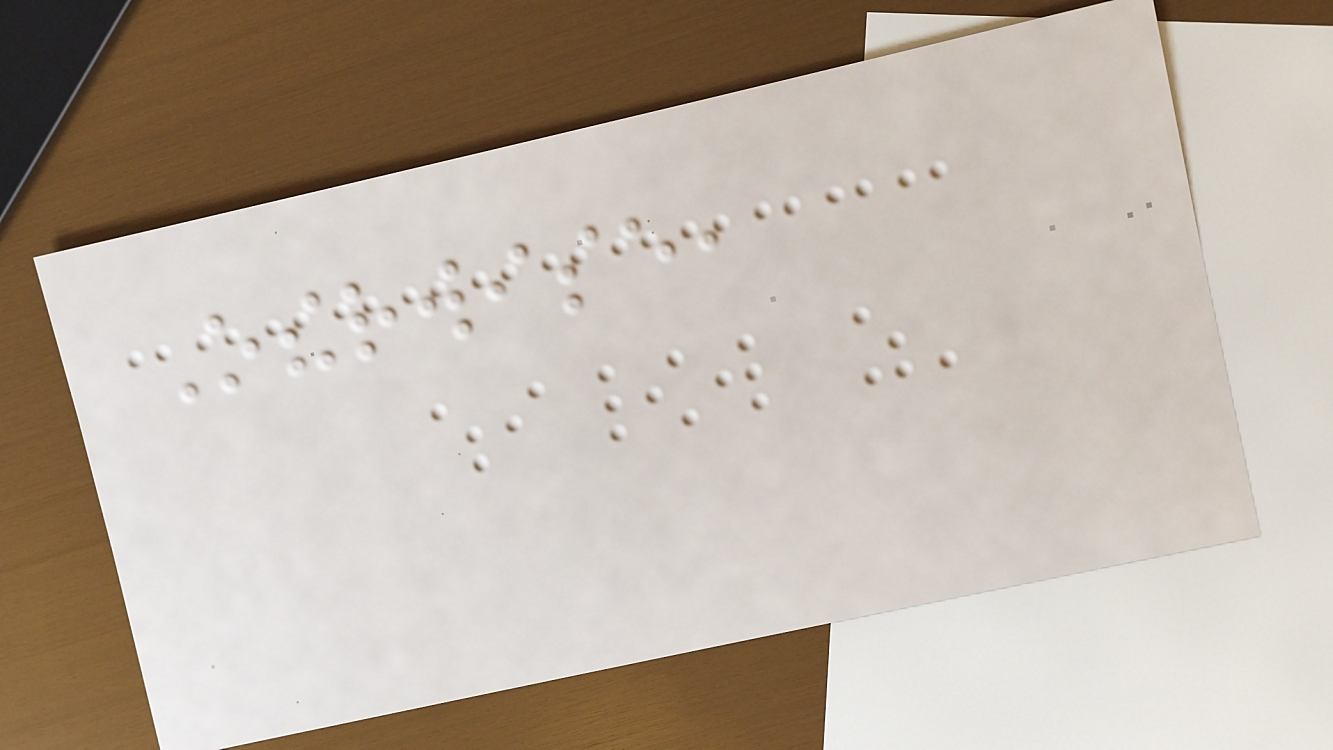Otherwise,
